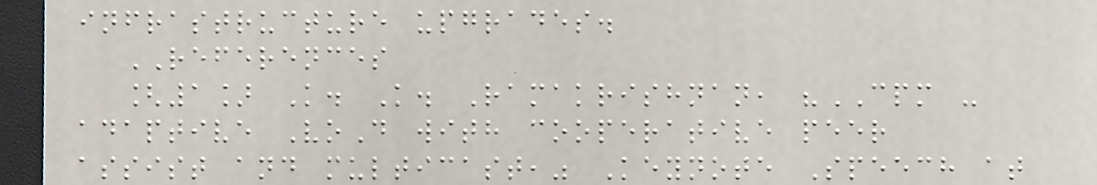infrastructure upgrades.
REFERENCES
[1] K. K. Ramakrishnan, "CPM -
adaptive VoD with cooperative peer
assist and multicast," Keynote Speech at
